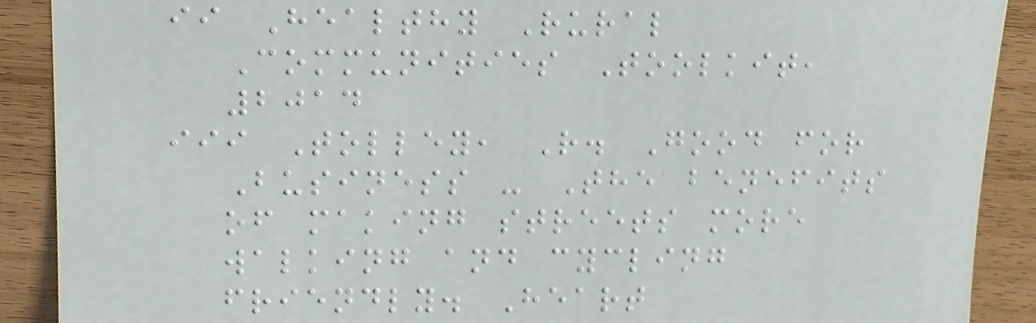ii Healthy Rural
Communities Toolkit,
2014
iii Tolley, R. Good for
Business - The benefits
of making streets more
walking and cycling
friendly. Heart
